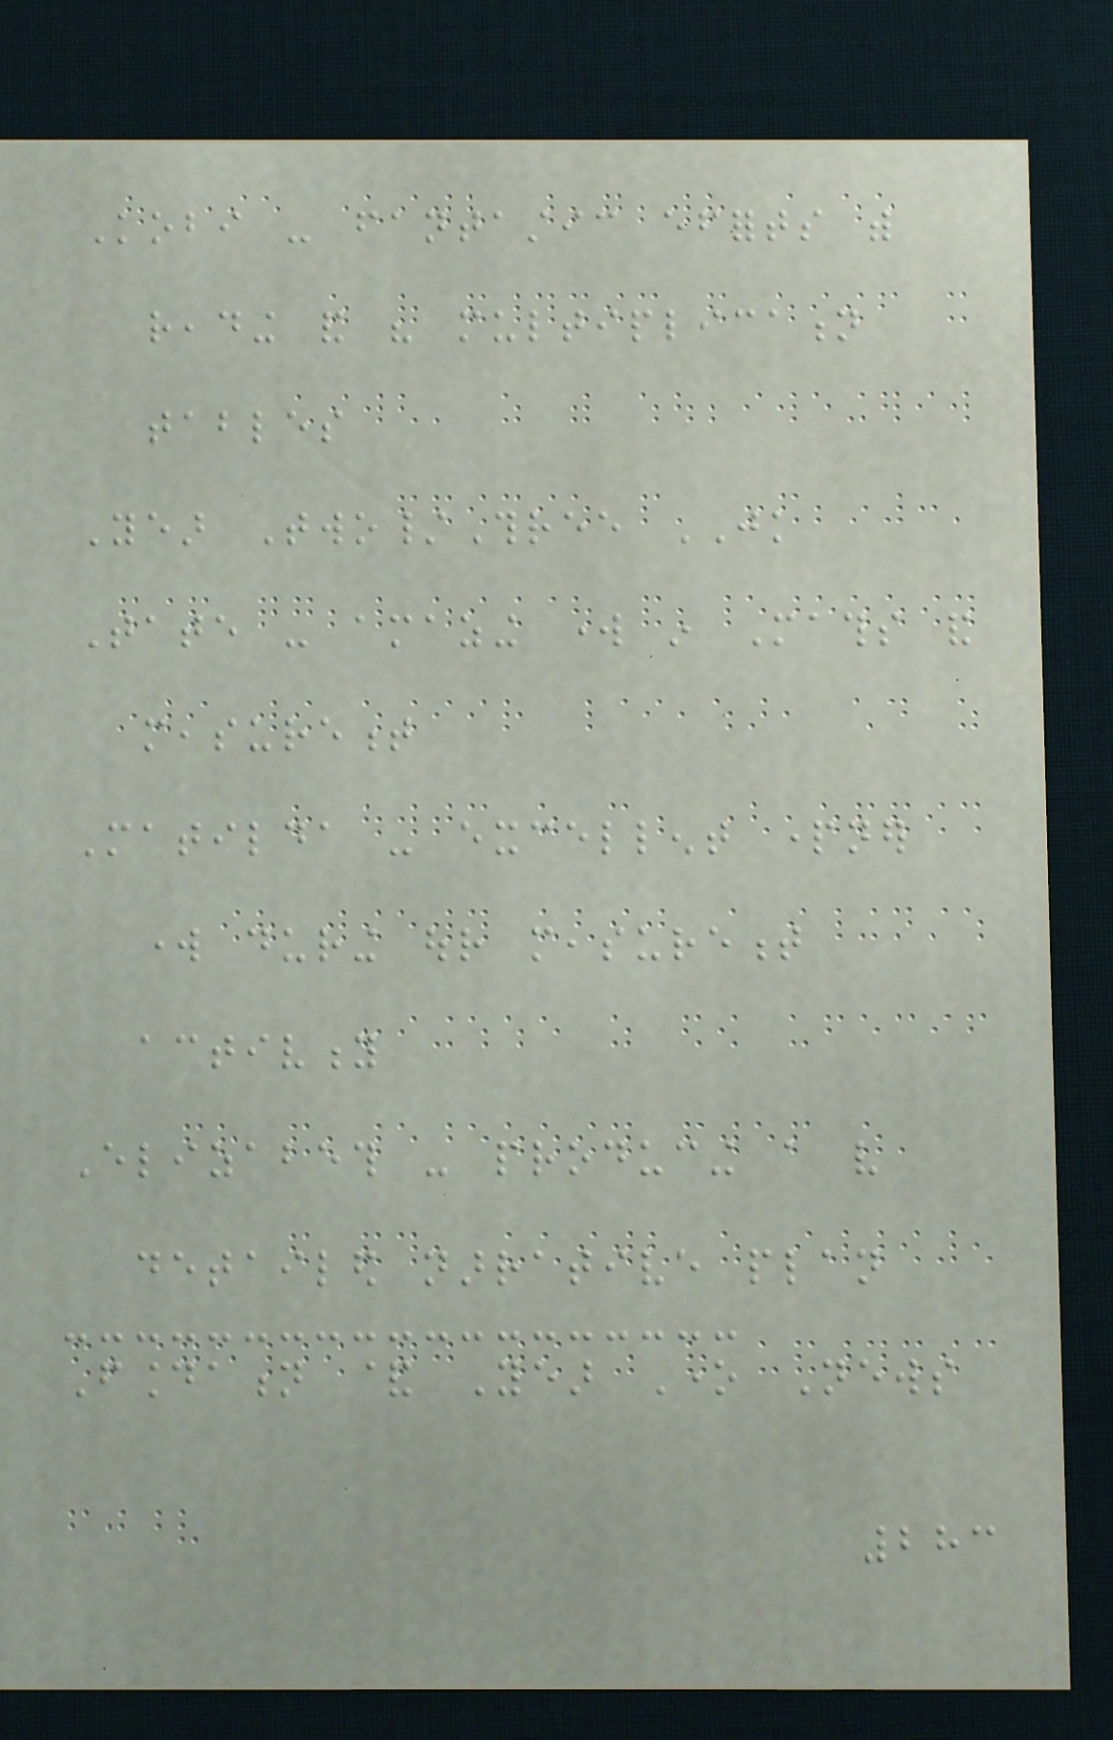Kobi - fantastic efforts with
reading and his multiplication
tables
Year Two/Three JK
Tate - amazing work in Maths and
measurement
Matilda - excellent partner
work during our measurement
activity
Elizabeth - producing a very
detailed narrative plan
Foundation & Year One News
283
